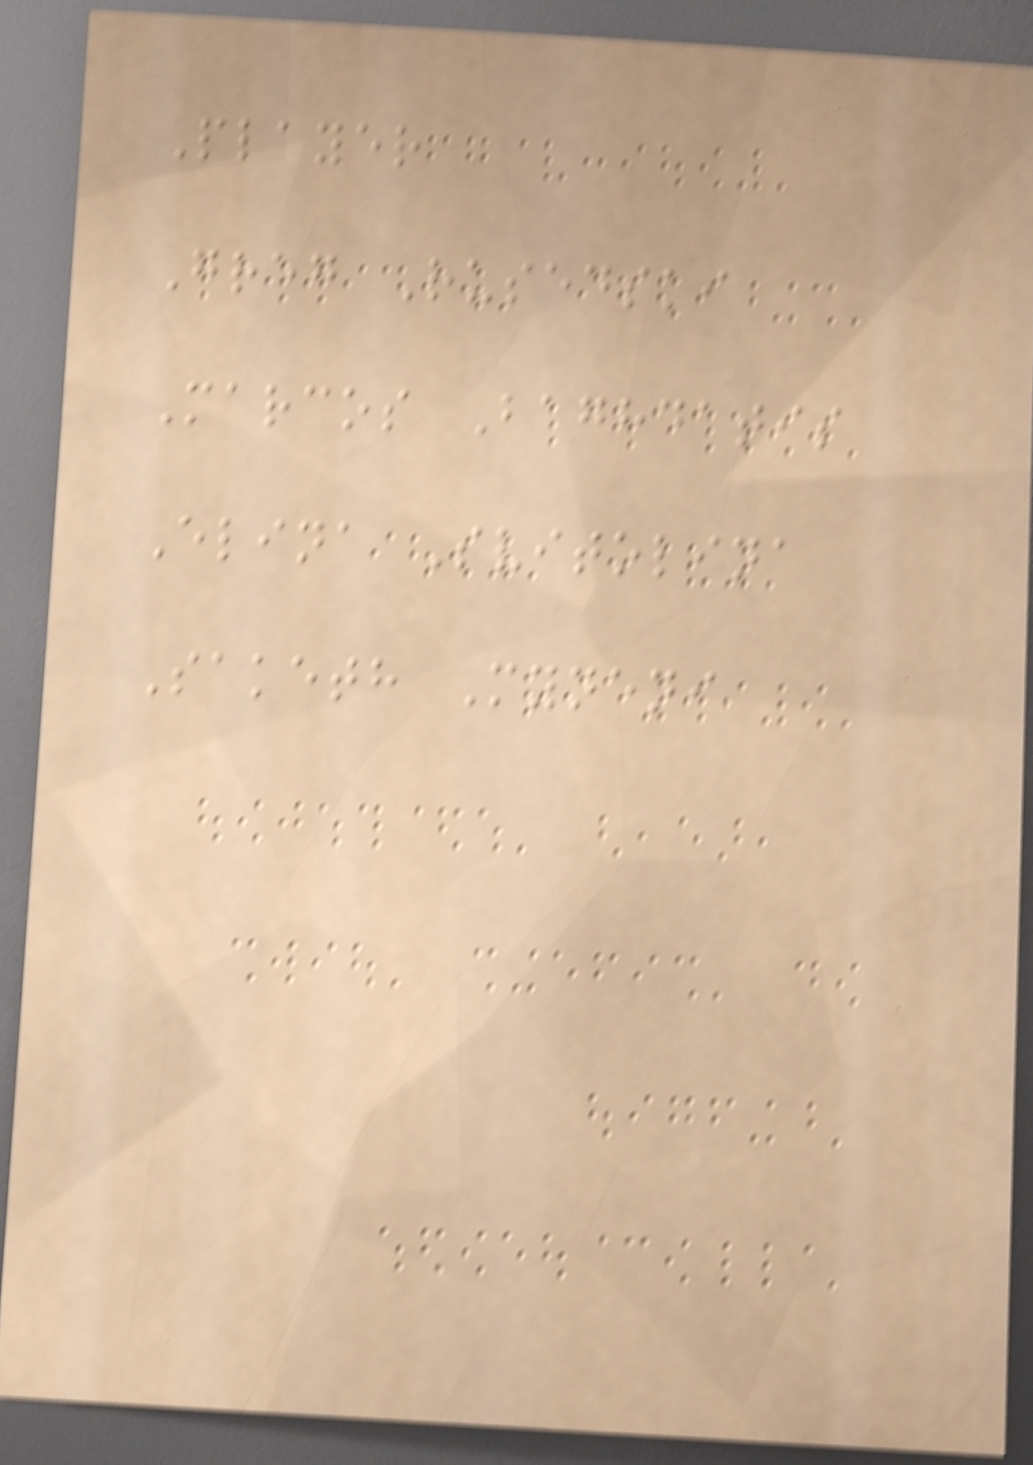Player
Greg Rusedski
Marcos Baghdatis
Elina Svitolina
Saketh Myneni
